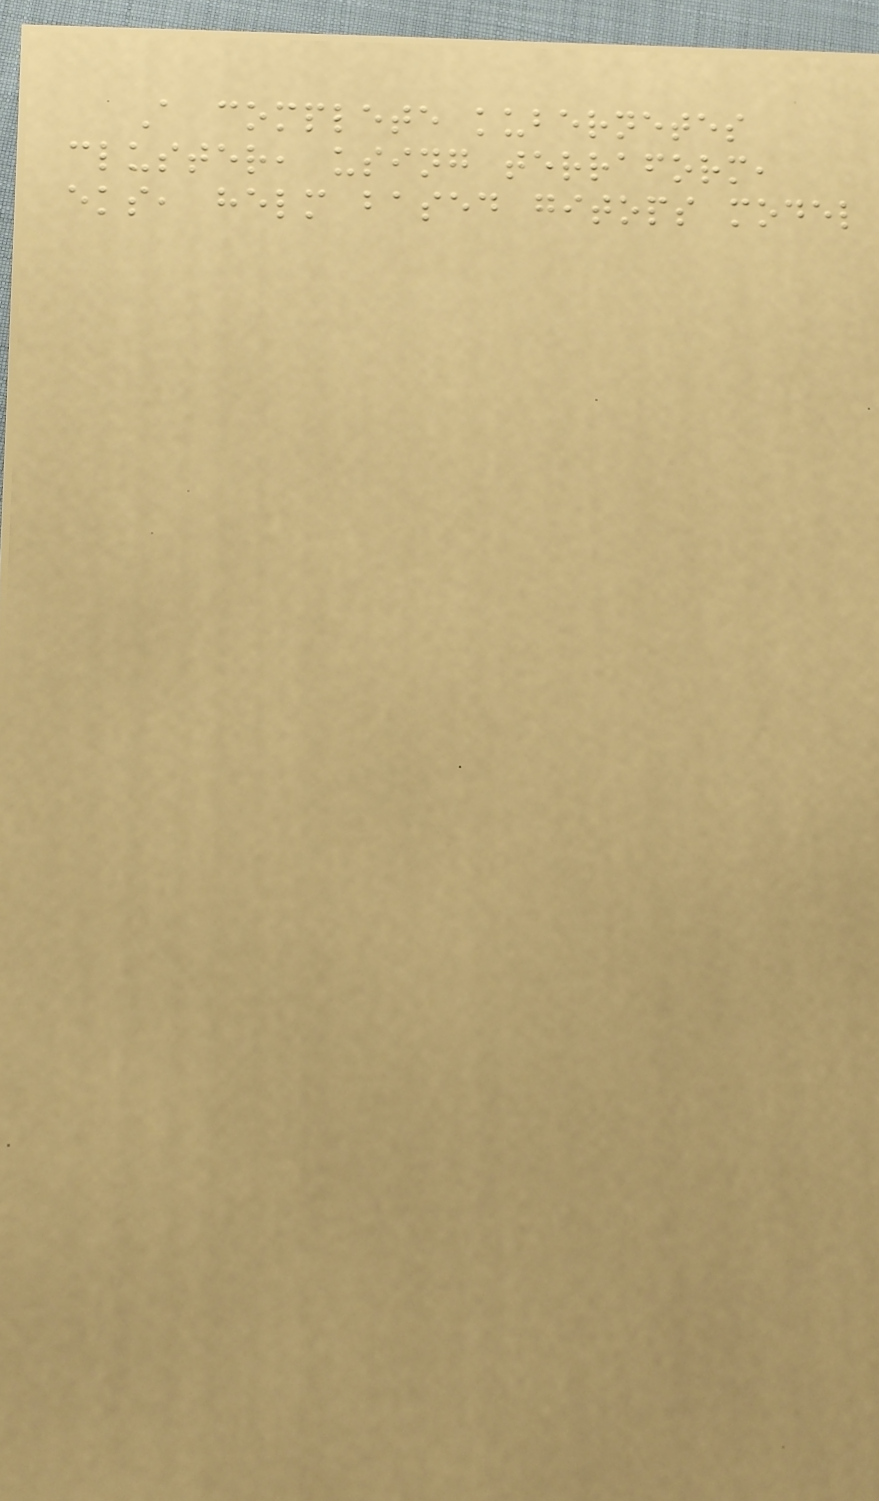A complete kubernetes
cluster, using terraform,
eks, helm based gitops model
